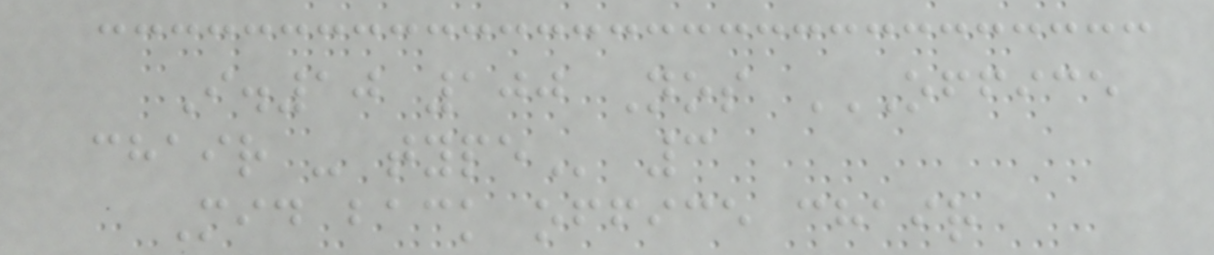I.10 100 Nos OFFICE
CHAIR - TYPE 3
Mid back office chair
